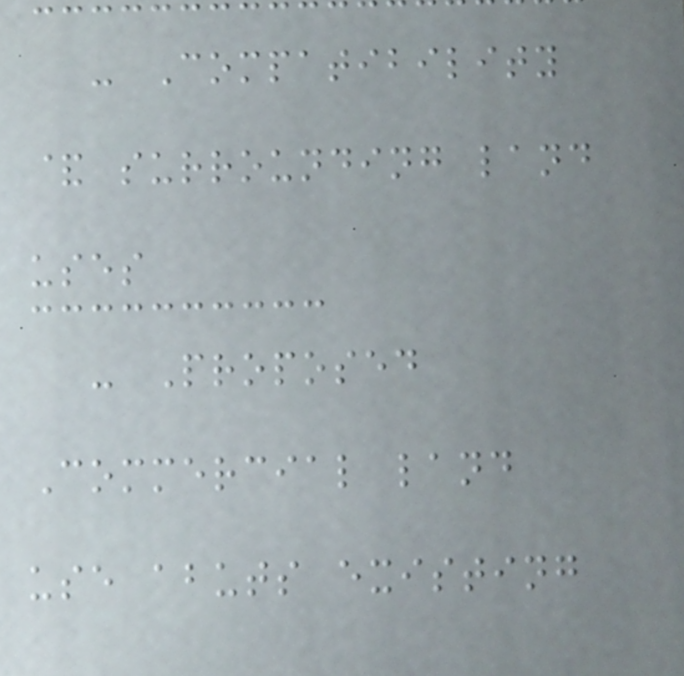- Compatibility
& surrounding land
uses
- Proposed
Commercial land
use abuts existing
